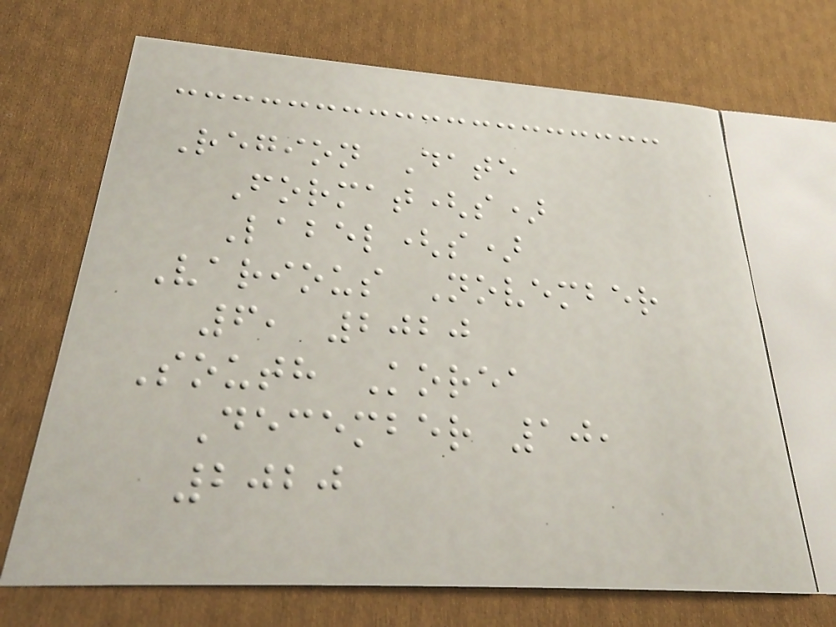Region Date
Format(s)
Label(s)
Various November
6, 2020
South Korea
December 10,
2020
